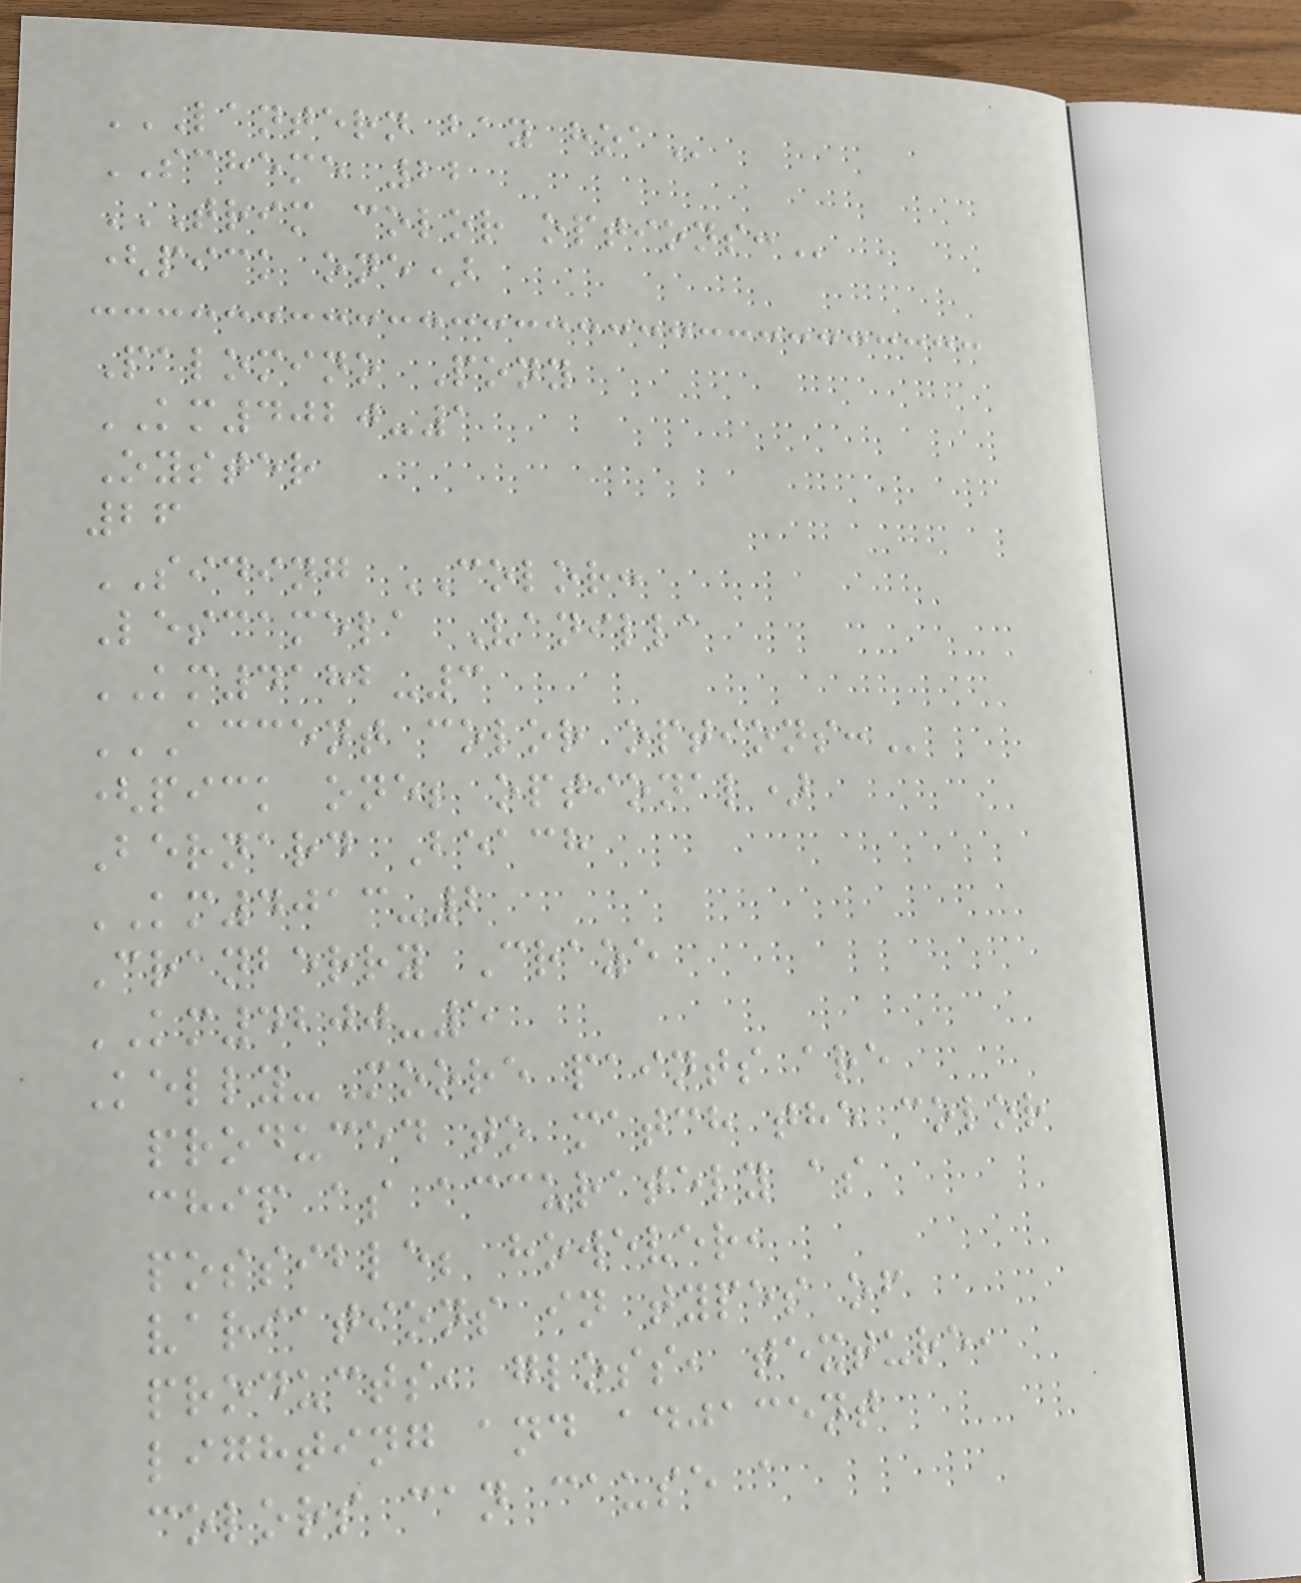LANTERN BAY HOA
SCHEME 22
TRIM COLOR OPTIONS:
(pick one)
Palomino Pony
KM4020-1
Oyster
26
SIDING COLOR:
Lescamela Vanilla
KM4182-3
ACCENT COLOR OPTIONS:
(pick one; optional)
Bernard Beach
KM4013-2
Cranberry Craze
KM4200-5
Kelly-Moore paints are
produced to match the color
chip as accurately as
possible; however,
variations in types of
products, gloss, texture,
lighting and adjacent
colors can cause a
